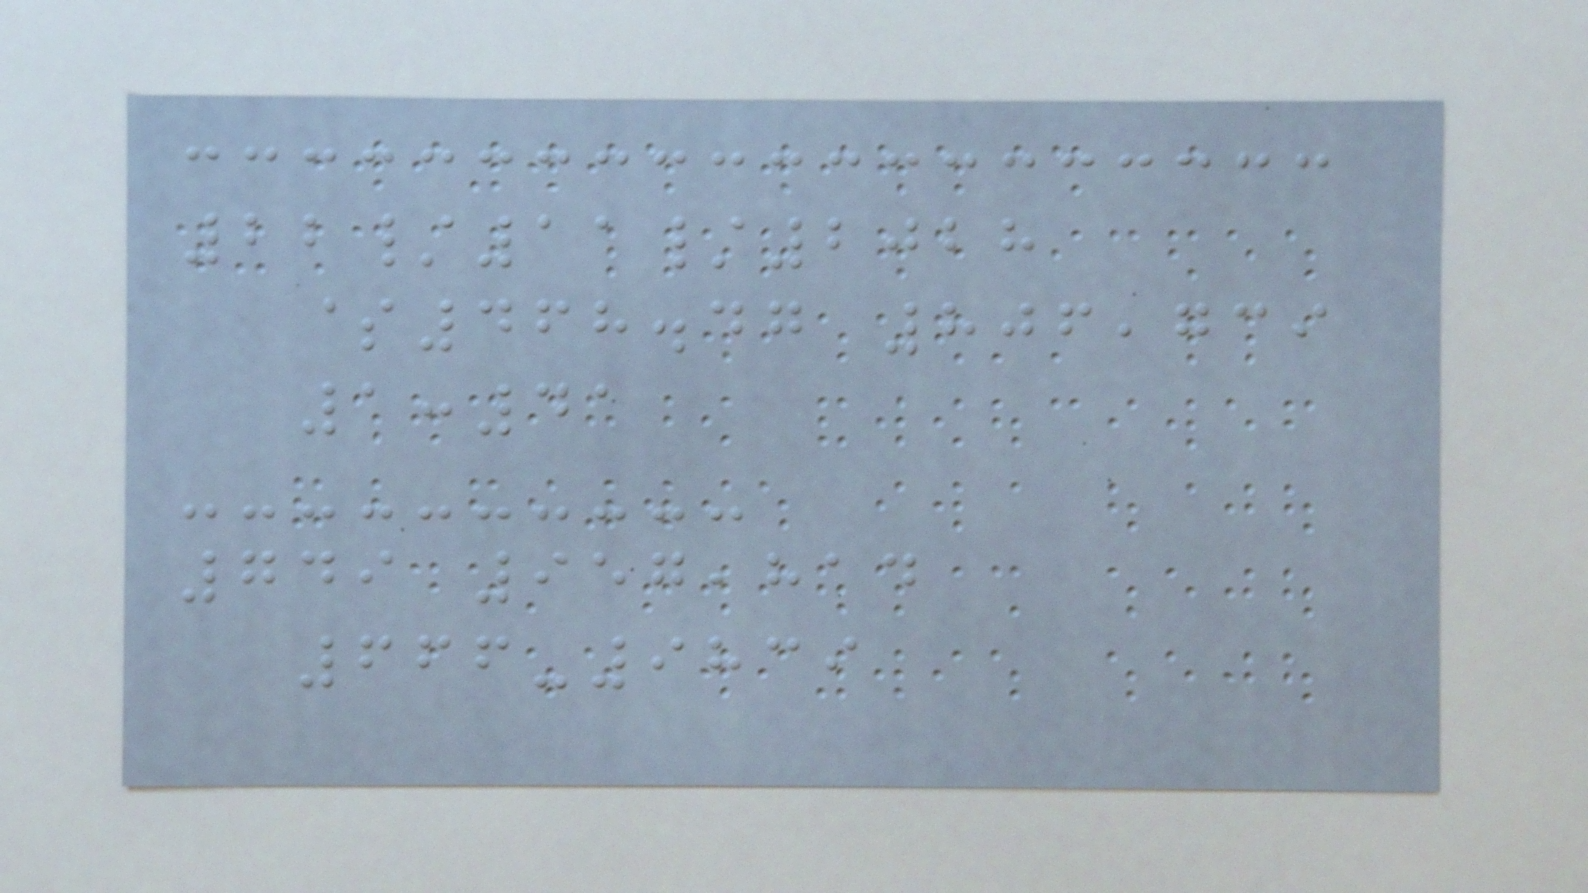22/11/2028
$468.47 806,739
1:41
749 957,814
666-9839
